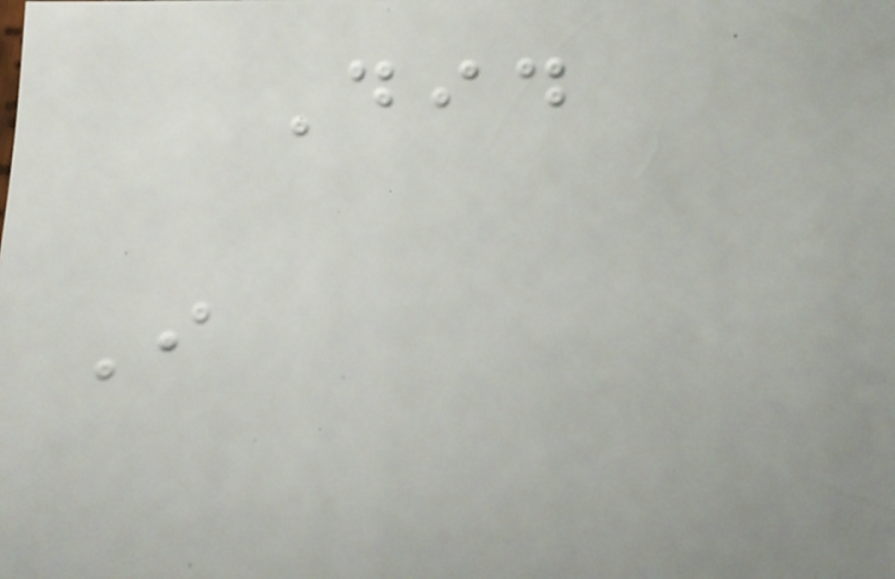Did
I
